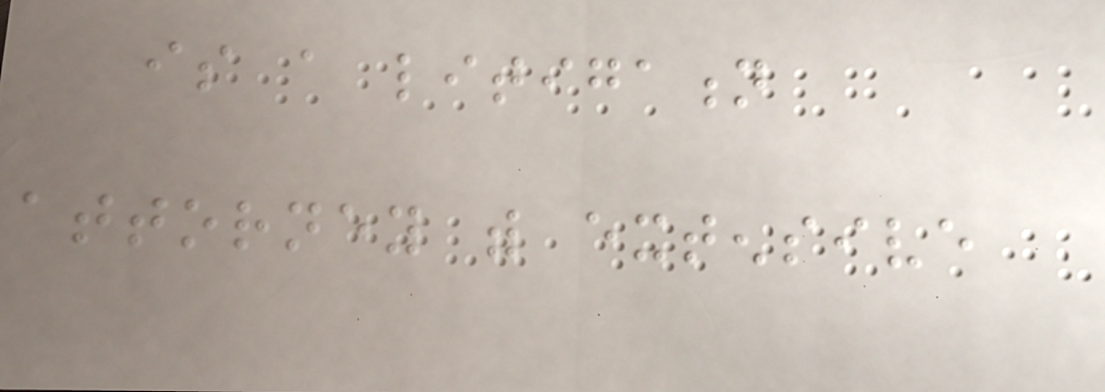is a litigation
attorney with extensive
